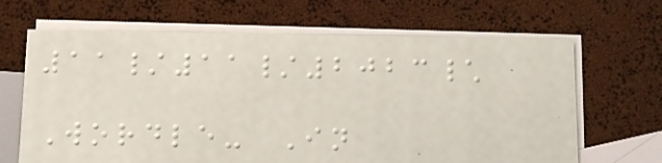11/11/2023\
Wordle- In
